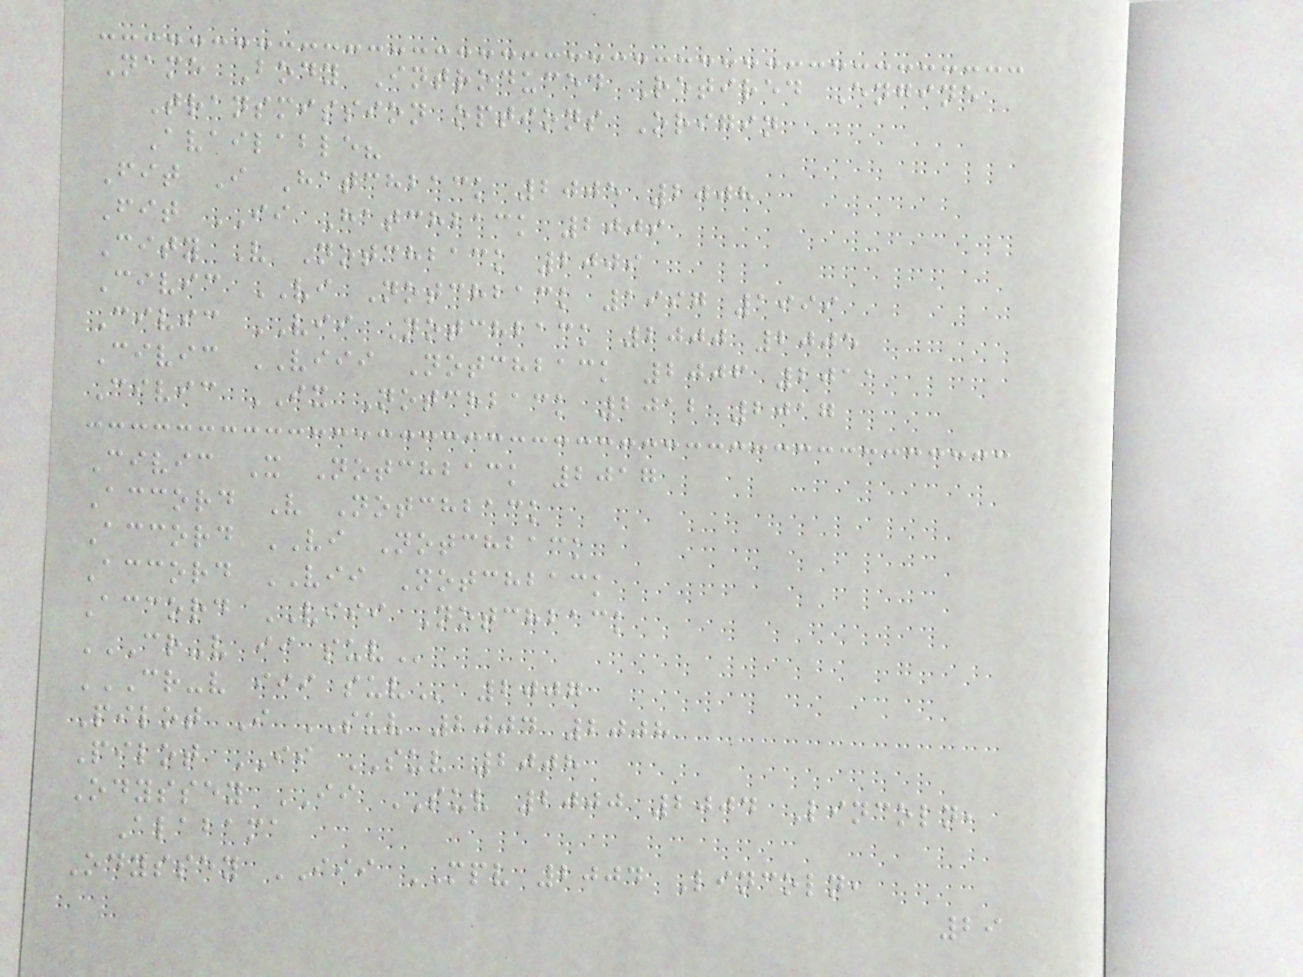Name Body Introduced Retired Engine
Transmission options Origin
Available?
Fit I Hatchback 2005 2008
Fit II Hatchback 2009
City V Notchback 2009
Civic VI Notchback 1997 1999
Civic VII Notchback 2000 2005
Civic VIII Notchback 2006 2011
Civic IX Notchback 2012 2017
Civic X Notchback 2017
Accord V Notchback
Accord VI Notchback
Accord VII Notchback
Accord VIII Notchback
CR-V II SUV
CR-V III SUV 2007
Pilot I SUV 2004 2008
Pilot II SUV 2008
Odyssey II SUV 2000 2004 Lincoln,
Alabama
Odyssey III MPV 2004 Lincoln,
29
